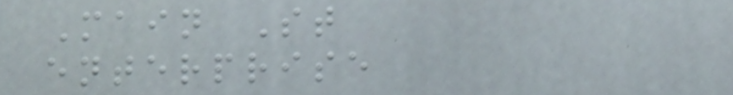Main St
enterprise
